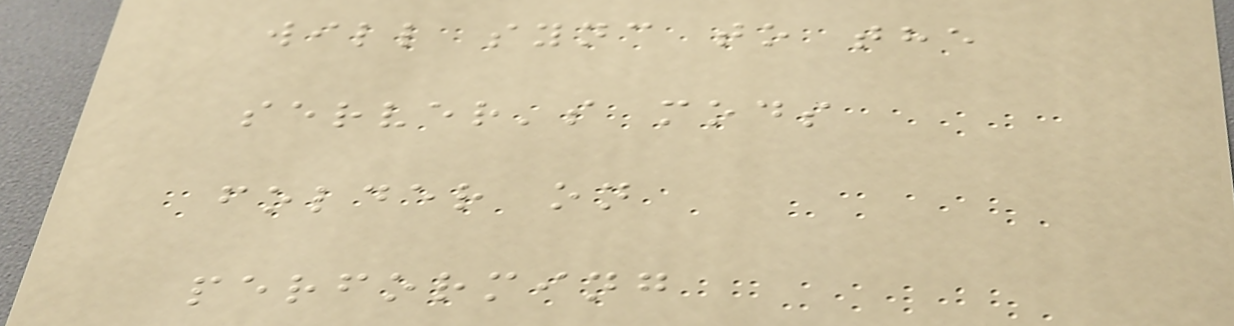will sync to the
server's mods
folder on
performing
